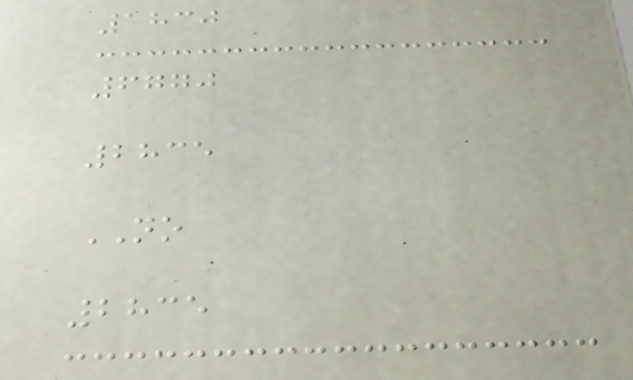1830
6770
2835
NO
2835
